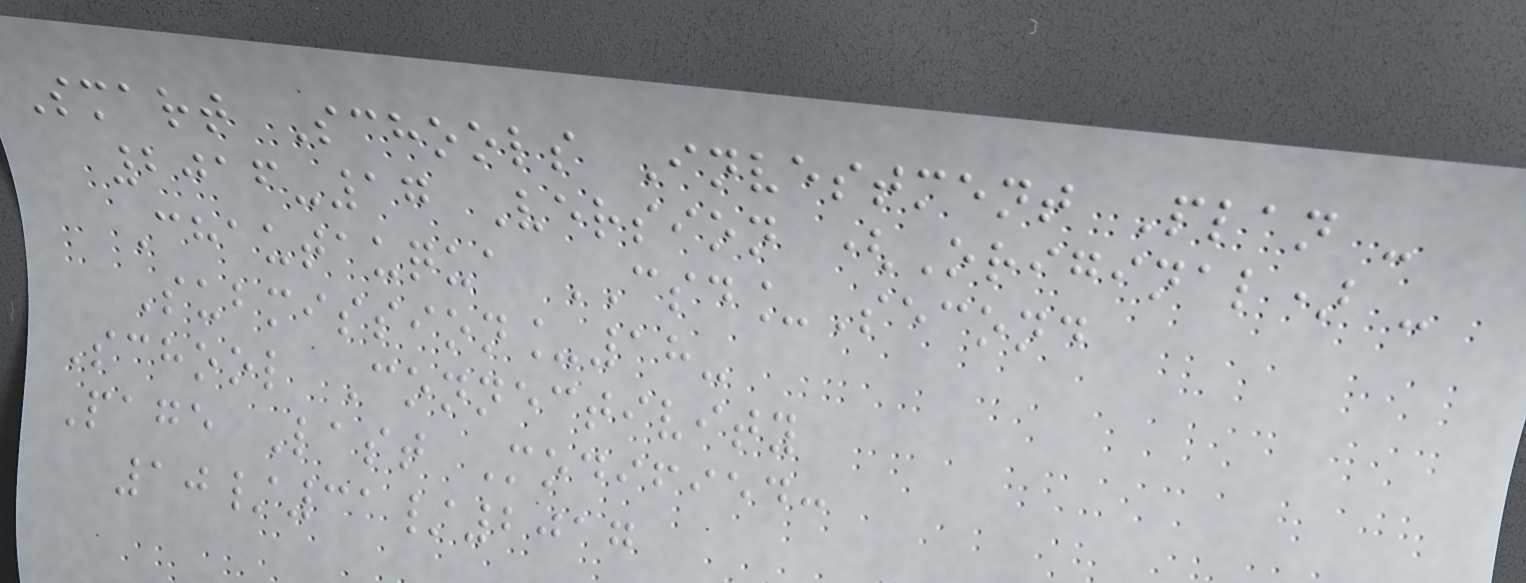Smart Schools Investment Plan -
2016-17 Version (Original) -
Chautauqua CSD_Second
Submission_18-
School Connectivity
Page Last Modified:
10/31/2017
